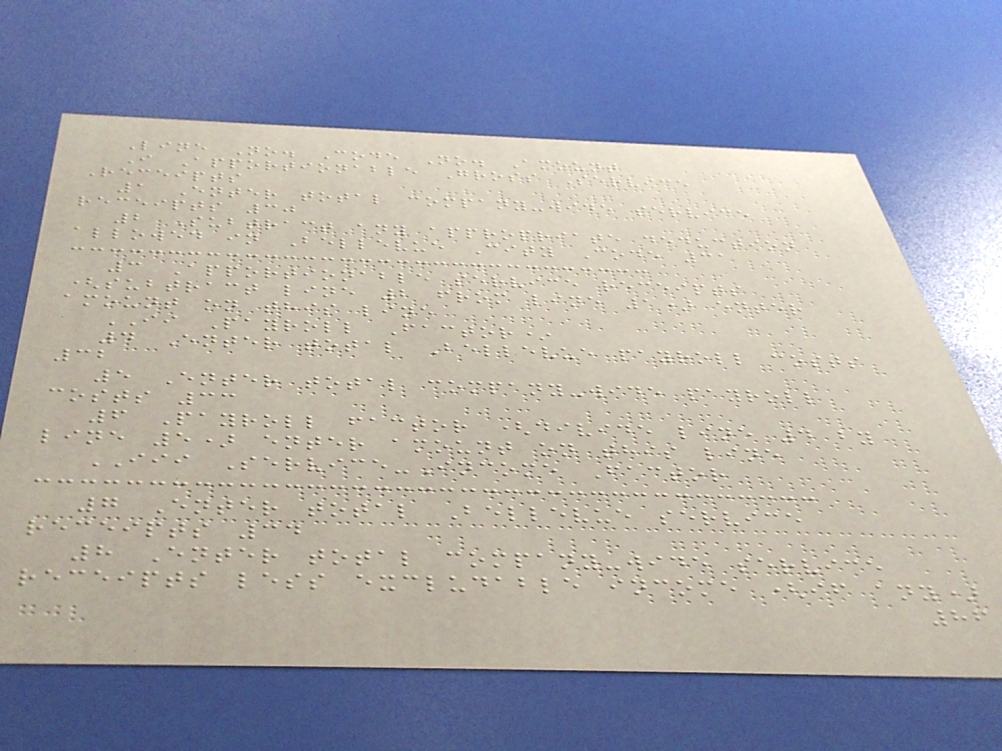Line No. Code No. Amount
I Apportionable Gross Service
Receipts
1 Enter total company-wide service
receipts 30
2 Subtract any appropriate deduction
allowed in Bellevue City Code 31
3 Apportionable service receipts
(subtract line 2 from line 1) enter
amount on this line
II Payroll Factor*
4 Enter total Bellevue payroll costs
32
5 Enter total company-wide payroll
costs 33
6 Payroll factor (divide line 4 by
line 5) enter amount on this line
III Service-Income Factor
7 Enter total Bellevue service
receipts 34
8 Enter total company-wide service
receipts less excludable income (if any)
86
